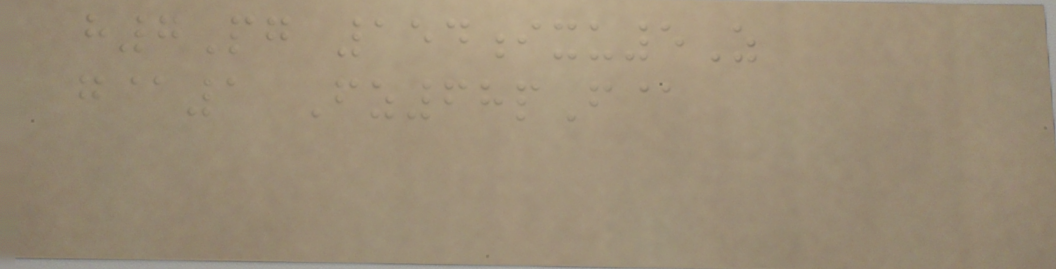h7Pg 154ixu5Z
g@1 Fz68pF@
